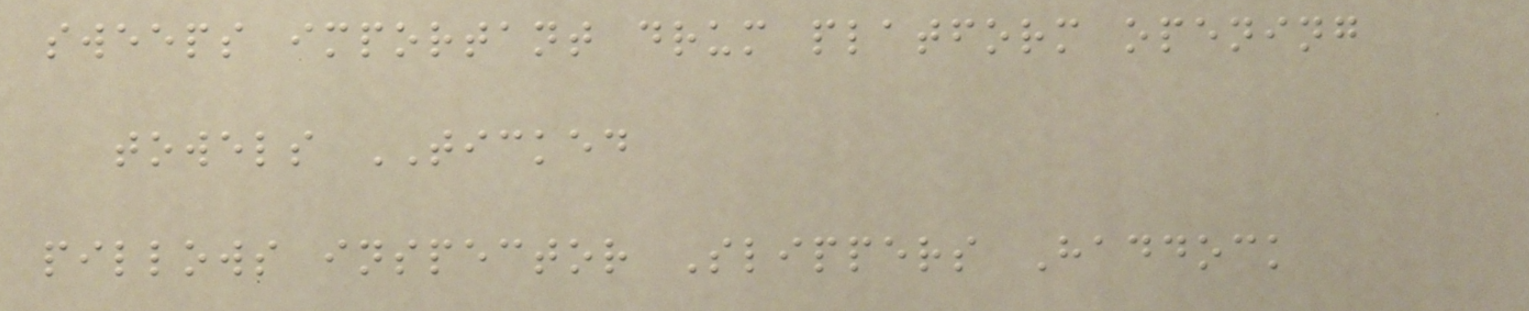sweeps important drum platform opening
towels TICKED
pillows inspector Slippers Haddock
